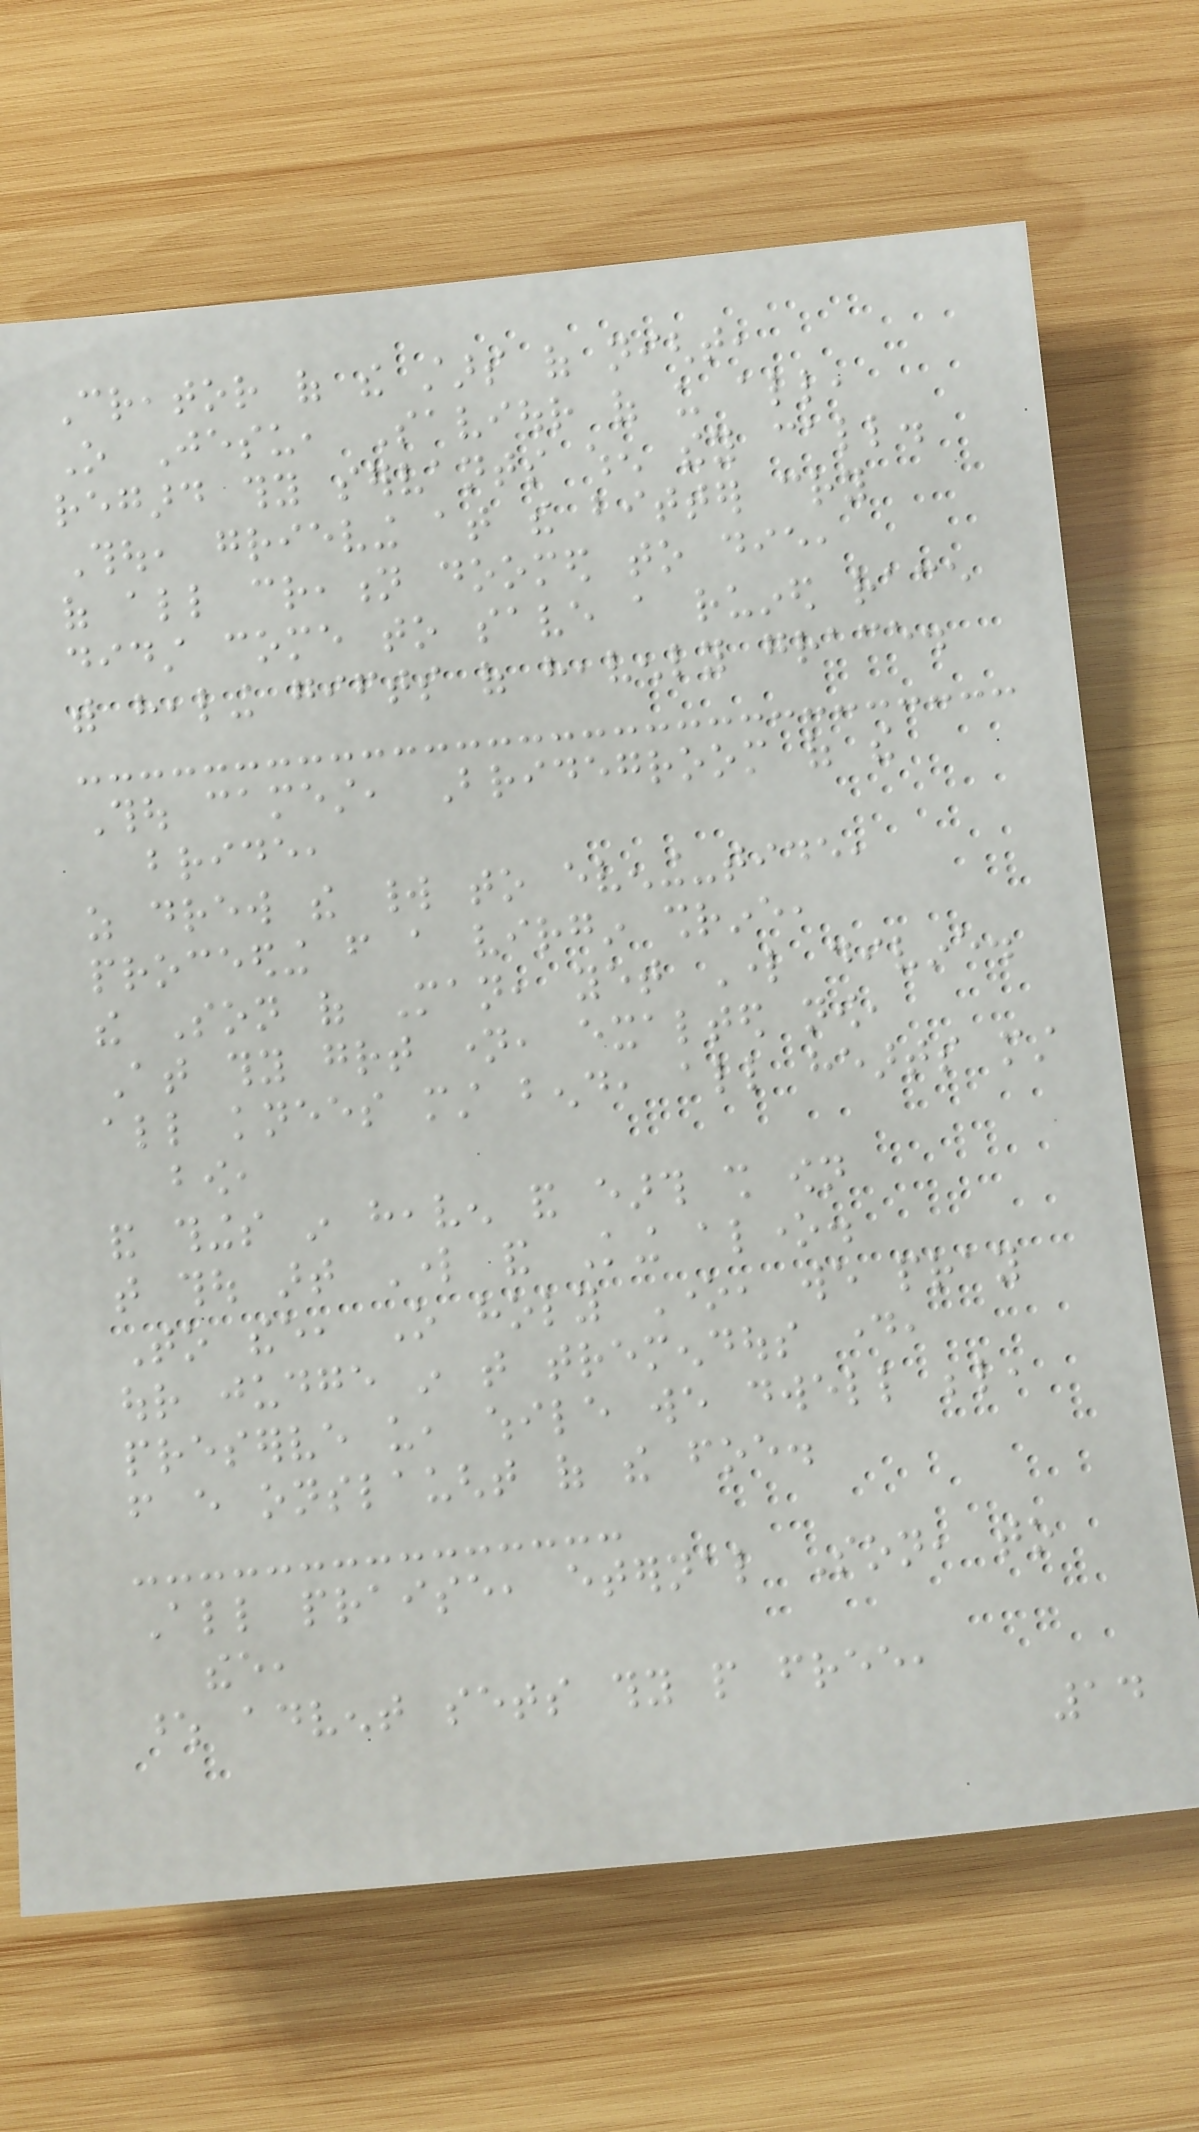Creator of the stars of night,
O Jesu, Saviour of us all,
regard thy servants when they call.
Thou, grieving at the bitter cry
of all creation doomed to die,
didst come to save a ruined race
with healing gifts of heavenly grace.
Thou camest, Bridegroom of the
bride,
as drew the world to evening-tide,
proceeding from a virgin shrine,
the Son of Man, yet Lord divine.
At thy great name, exalted now,
all knees must bend, all hearts must
bow,
and things in heaven and earth shall own
that thou art Lord and King alone.
To thee, O holy One, we pray
our judge in that tremendous day,
preserve us, while we dwell below,
from every onslaught of the foe.
All praise, eternal Son, to
thee,
whose advent sets thy people free,
14
